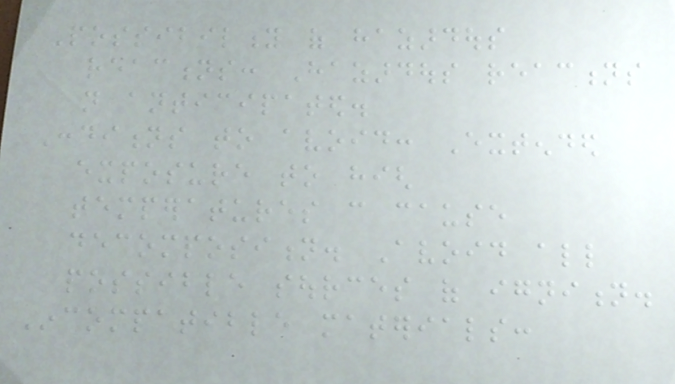Possibility of hazardous
reactions: Hazardous reactions
not anticipated.
Conditions to avoid: Extended
exposure to high
temperatures can cause
decomposition. Avoid all
possible sources of ignition.
Incompatible materials:
